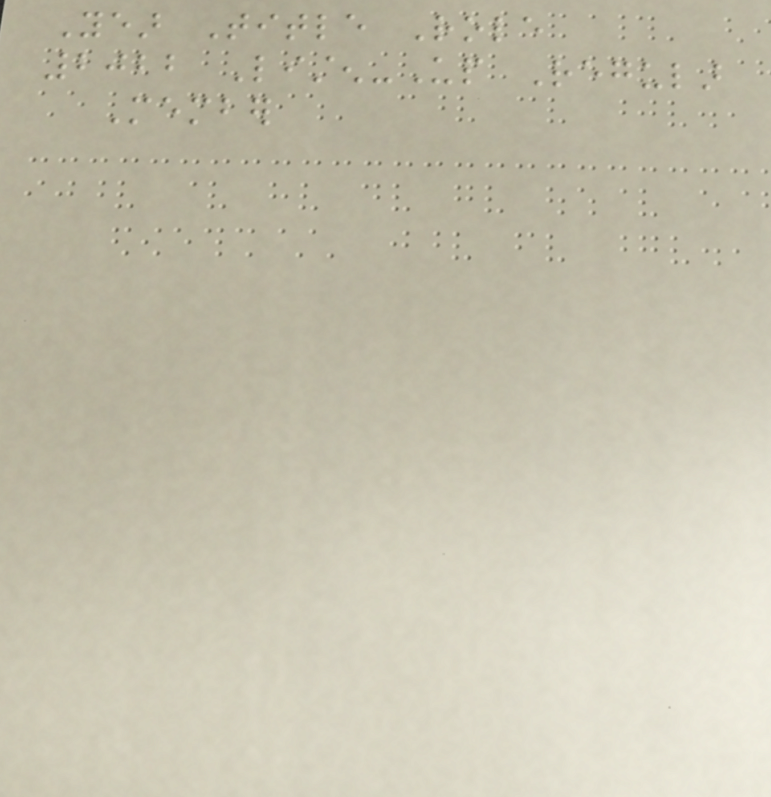Year Title Role
2022 Listen-Up Regular
Member
